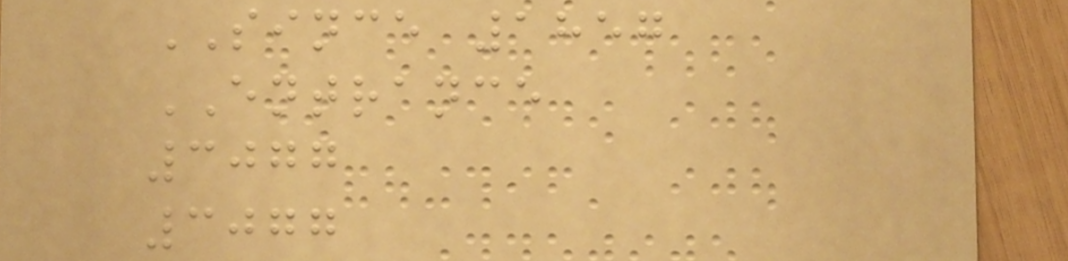SINCE 1857
ENTRANCE
3077
3077
